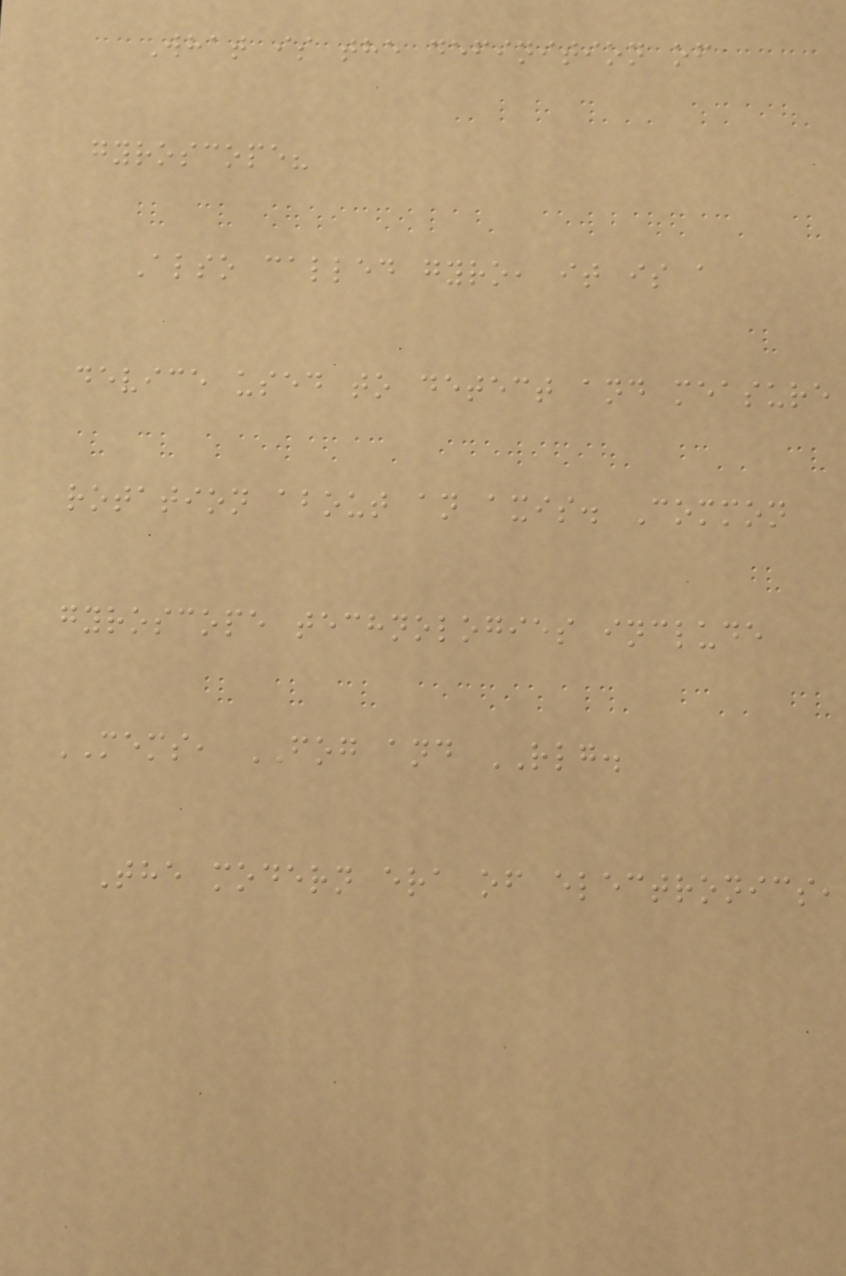What is the definition of
gyroscope?
Also called gyro, it is a
device used to detect and measure
rotation about an axis. Common
gyroscope technologies include
MEMS, FOG and RLG.
The modern era of electronics,
